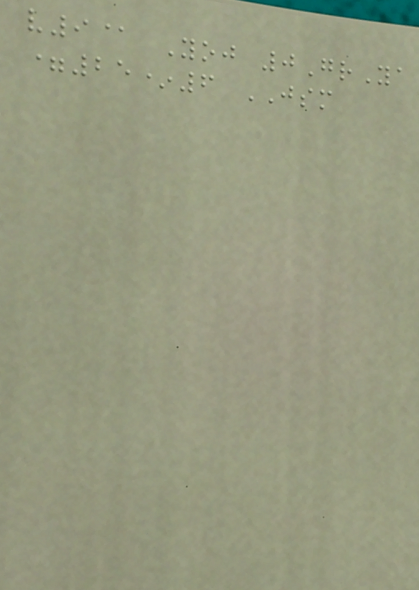v9@ Yoj 0GrYa
=25*6 JSM
